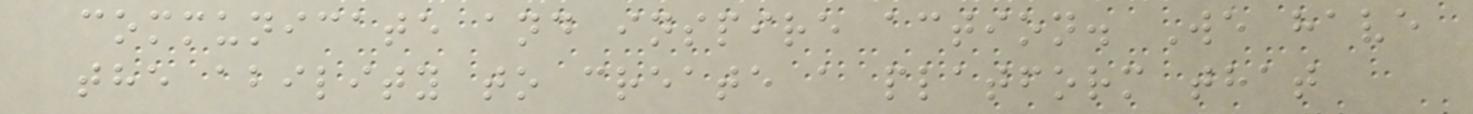communicate and inspire action. We have
the ability to create a platform that
